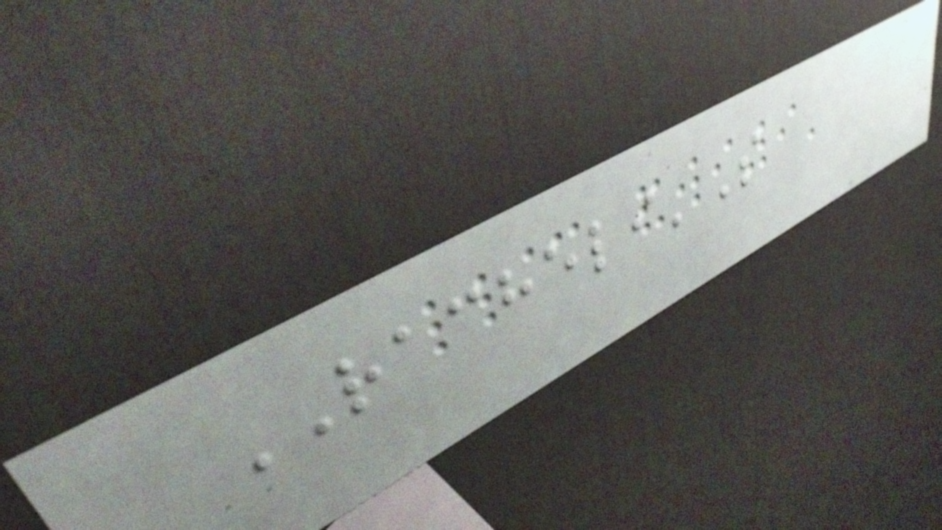RACHELI'S
